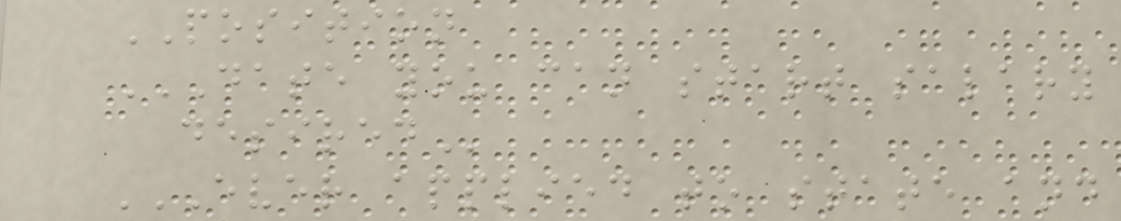POSITION
DATE YOU CAN START SALARY
DESIRED
EVER APPLIED TO STATE AND
